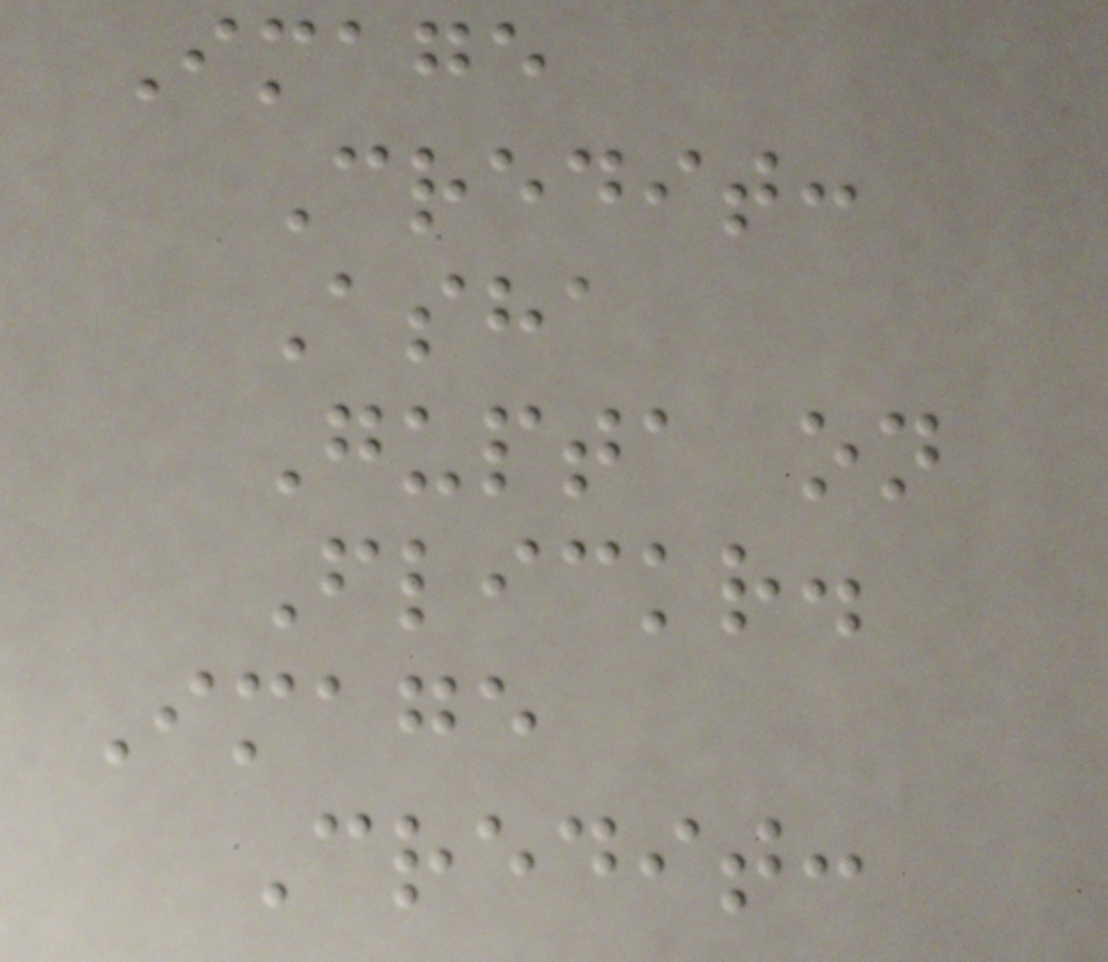Image
Credit:
Asha
Gupta on
Flickr.
Image
Credit:
